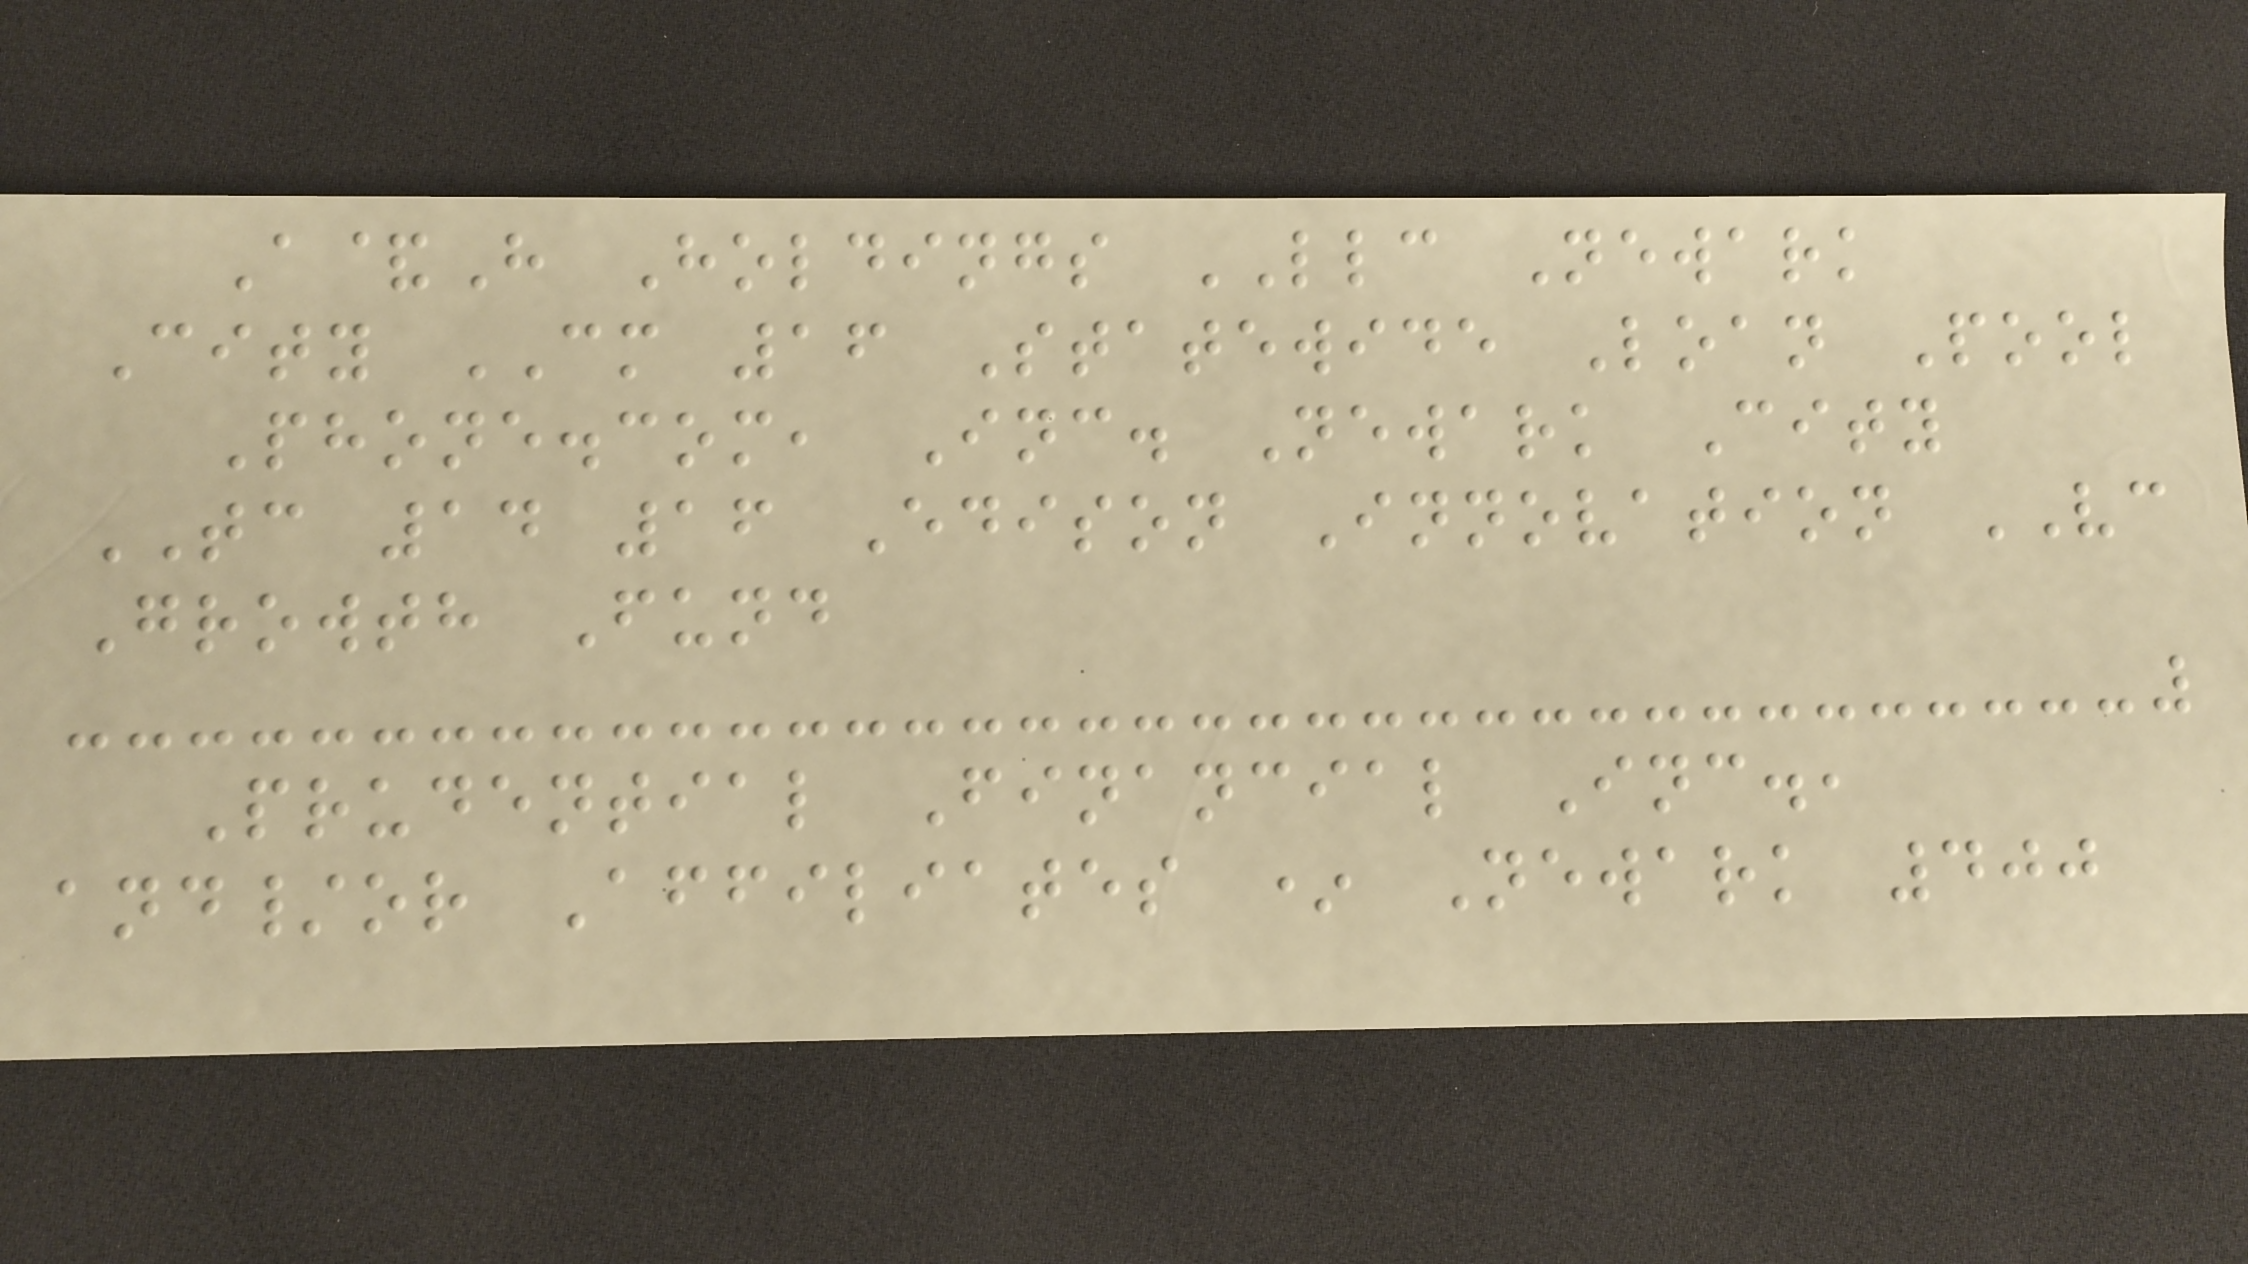A&H Holdings LLC Newark
City CM 16 Statewide Loan Pool
Phone.com, Inc. Newark City
TC 14 16 Edison Innovation VC
Growth Fund
Prudential Financial Inc.,
and/or Affiliates * Newark 400
